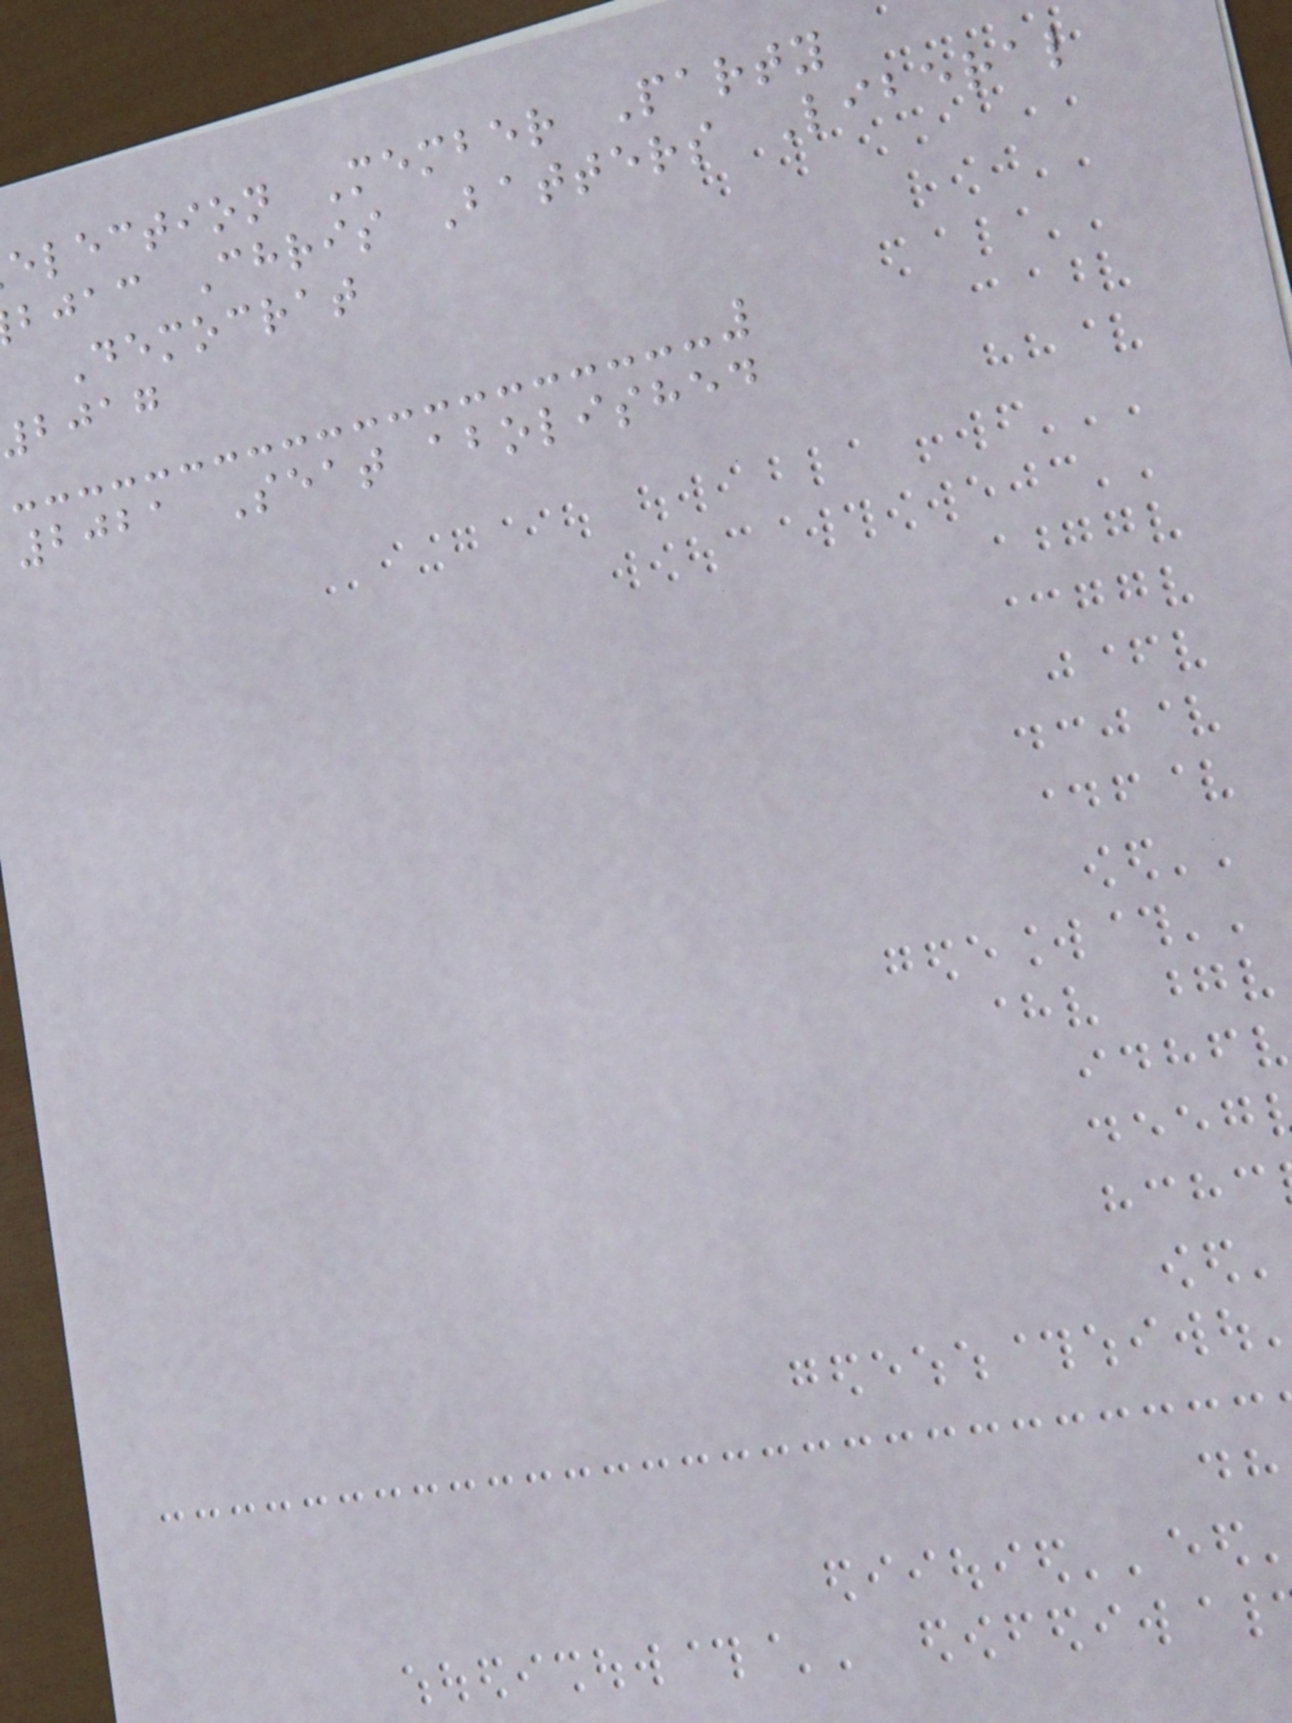election Member Party
bjac Chris Batters Liberal
Democrat
2017
2021 Seat abolished
